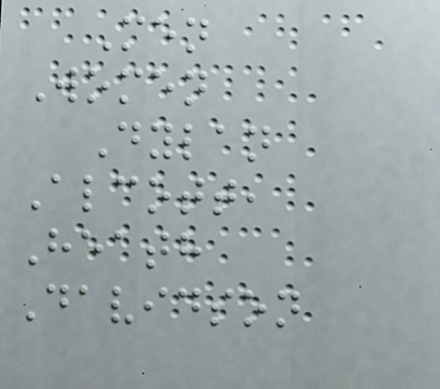Men
Women
Dylan
Alcott,
Heath
Davidson
